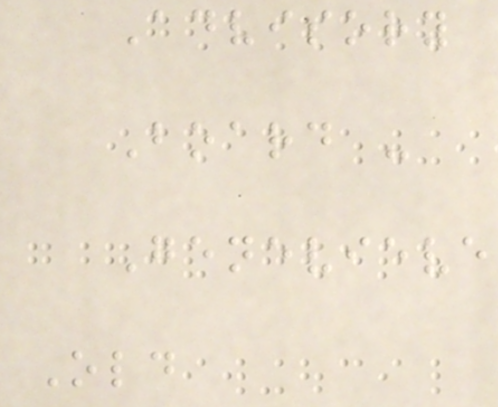Advisory
Board -
Genevieve
Old
